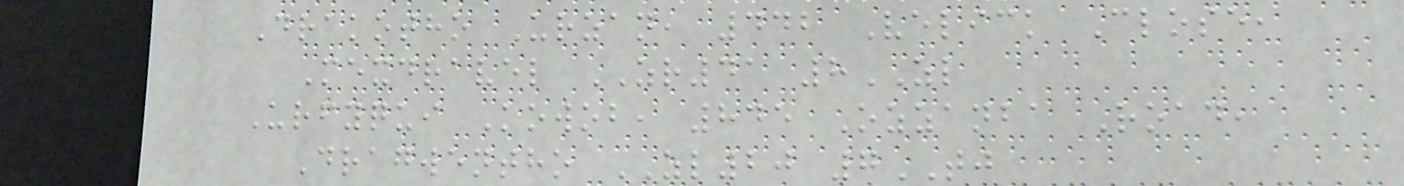Drakotho Urzan, 442 Velick Close,
Mexdravel ZR41 8ZL
Urfyqui Kowob, 845 Ozzanba Road,
Dragwentho ZL20 7TJ
